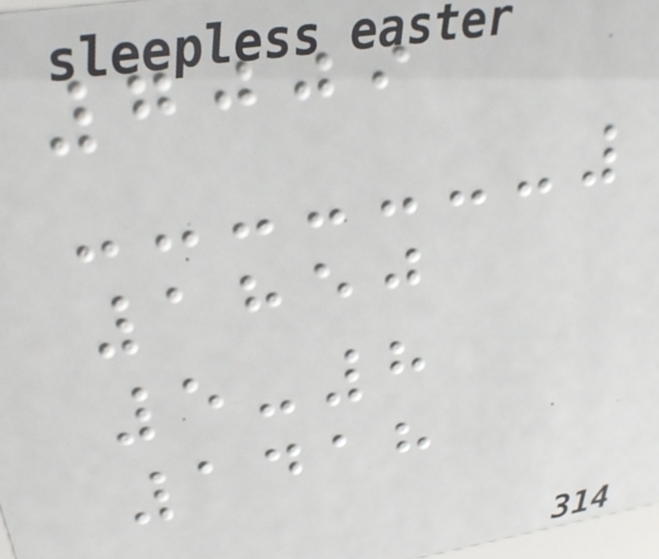7009
1850
5-8
1418
